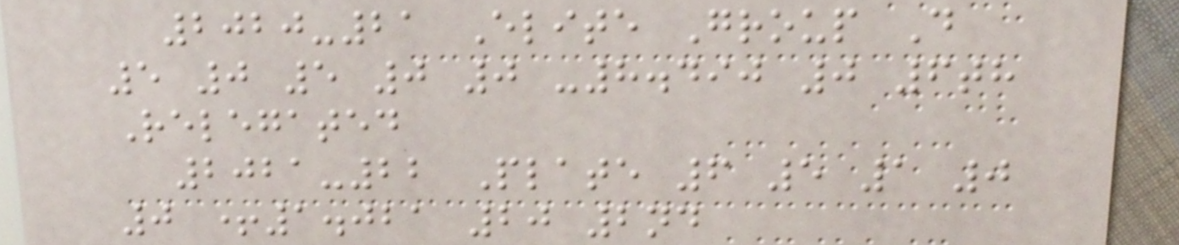2020-21 Elite Group D
5 0 5 0 0 -8.490 0 6th
Relegated
2021-22 Plate 6 5 1 0
0 +1.021 20 2nd
